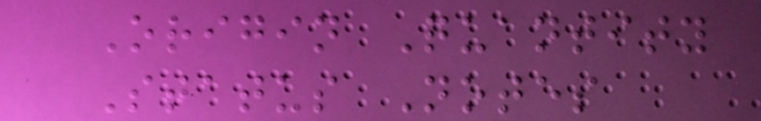Origin Quantity
Status Notes
